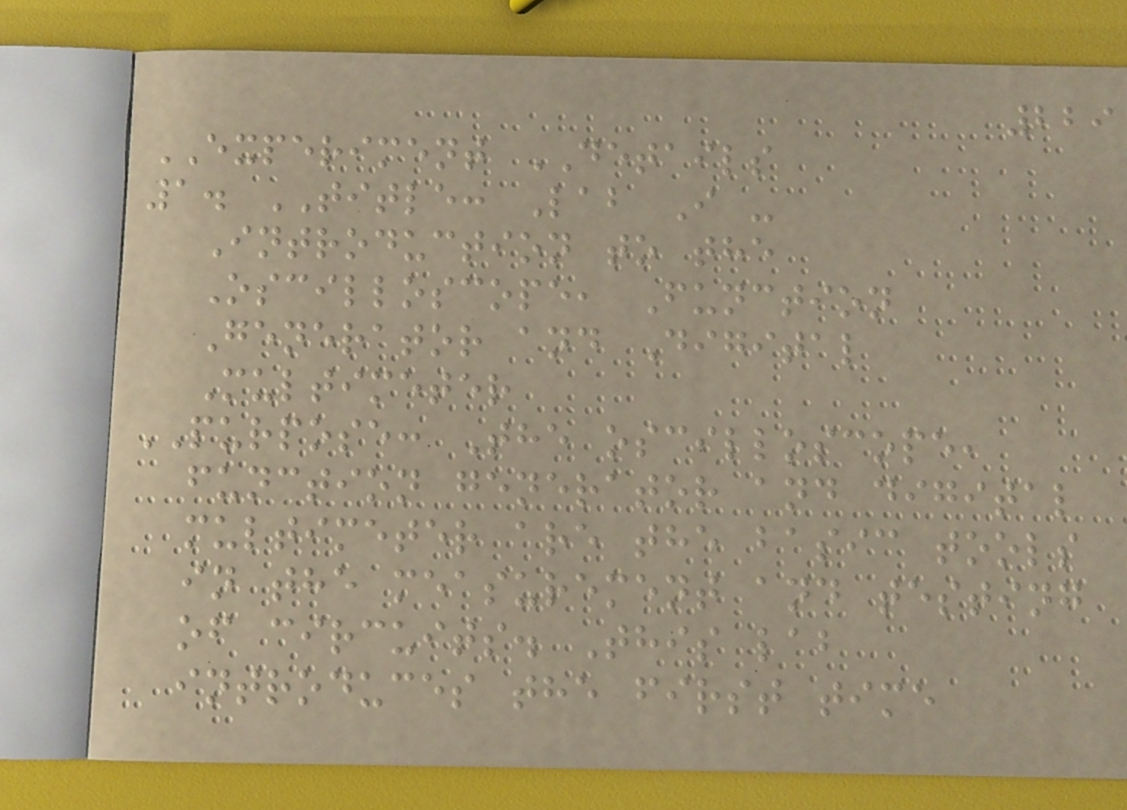229
EXPERIMENT DETAILS
1. TITLE: Lab I -
Introduction to the
Oscilloscope, Function
Generator and Digital
Multimeter
PURPOSE: The oscilloscope,
function generator and digital
multimeter are the basic tools
in the measurement and testing
of circuits. This lab
introduces the first time
